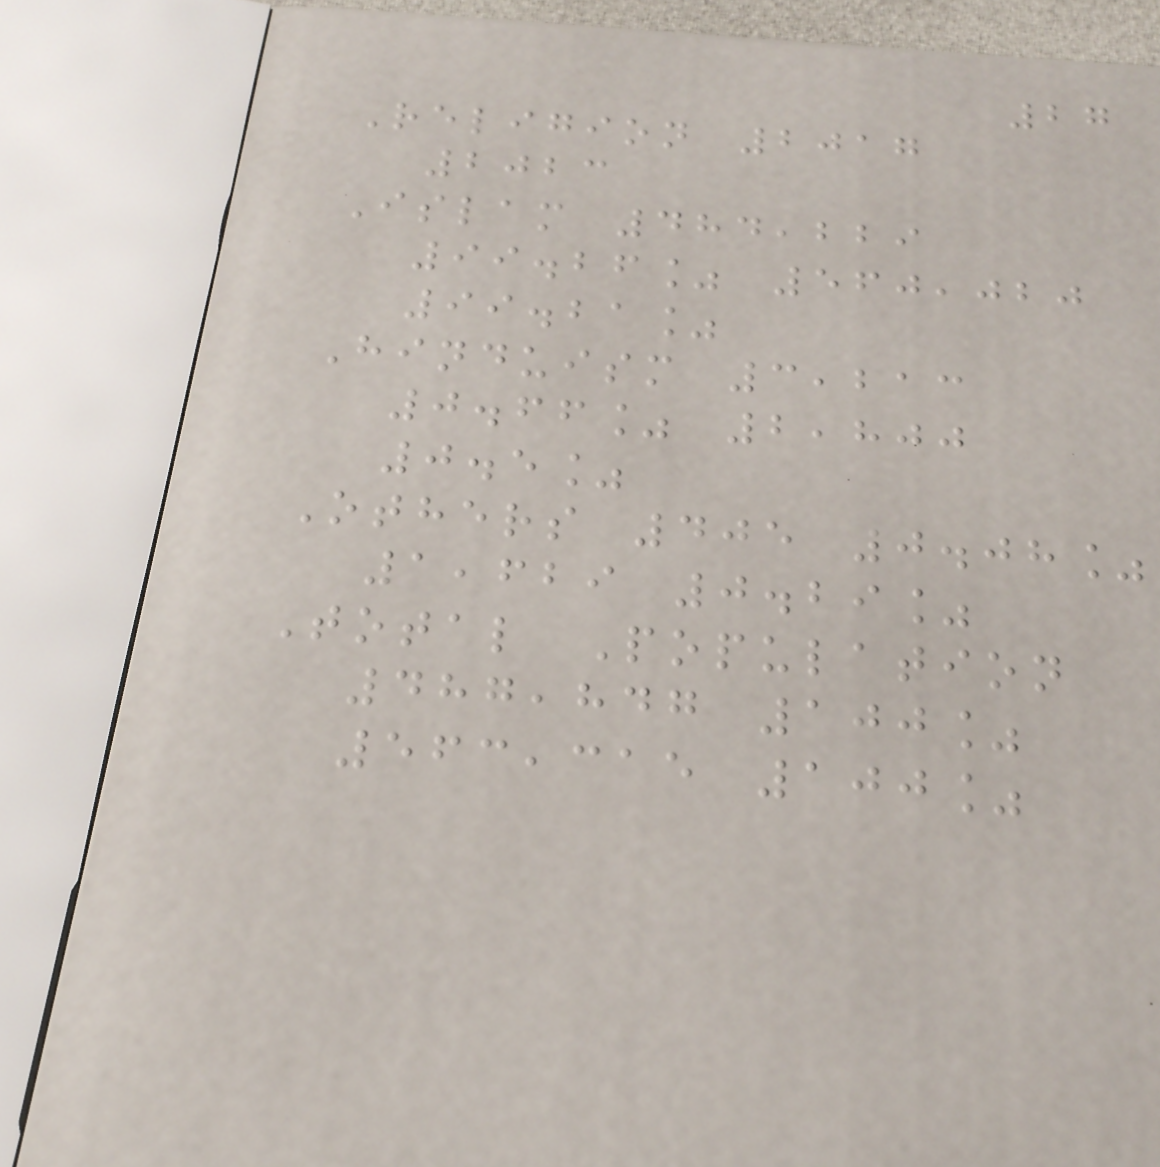27
Religion 2017
2023
Islam 484,229
99.26% 560,020
99.21%
Hinduism 3,213
0.66% 2,800
0.5%
Others 405 0.08%
1,629 0.29%
Total Population
487,847 100%
563,315 100%
